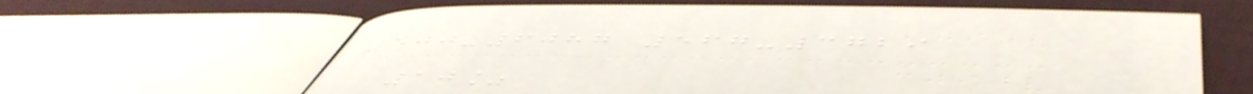500-6087 567-3729
10%
